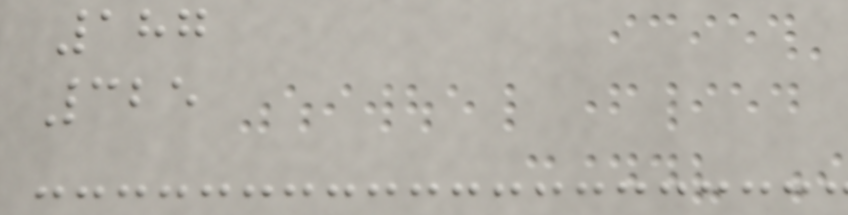187
325
